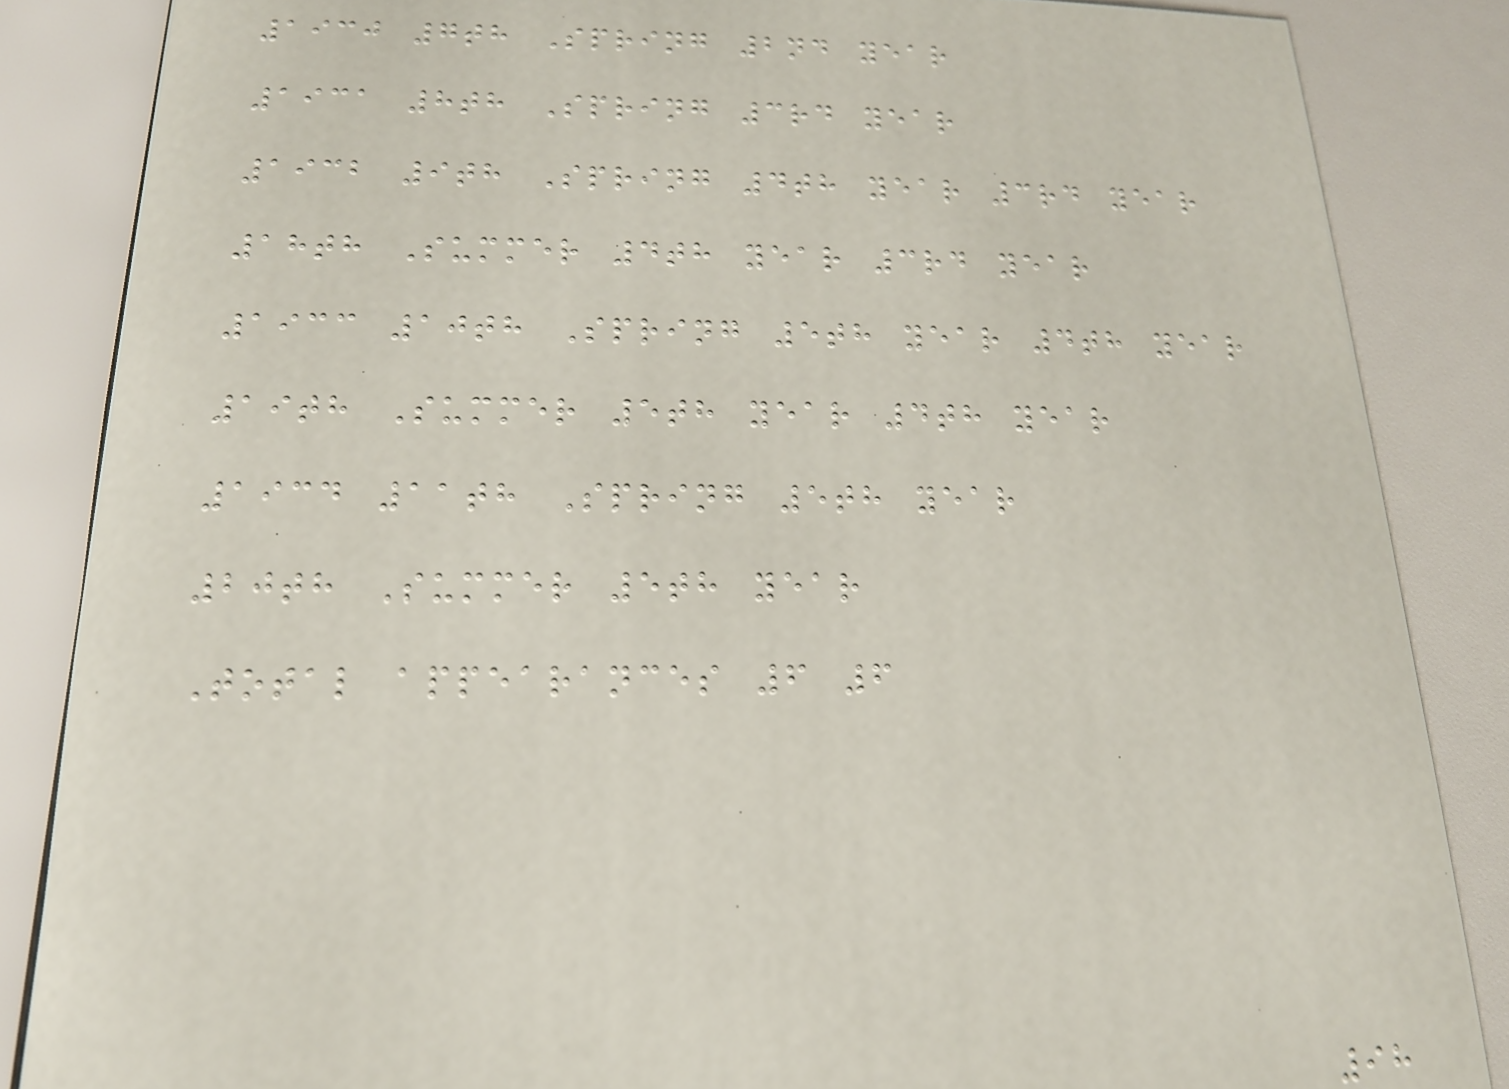1930 7th Spring 2nd year
1931 8th Spring 3rd year
1932 9th Spring 4th year 3rd year
18th Summer 4th year 3rd year
1933 10th Spring 5th year 4th year
19th Summer 5th year 4th year
1934 11th Spring 5th year
20th Summer 5th year
Total appearances 6 6
98
